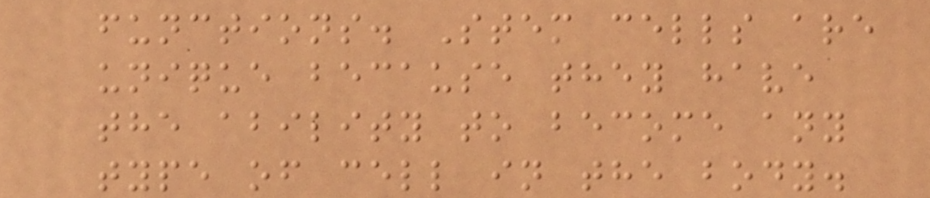functions. Stem cells are
unique because they have
the ability to become any
type of cell in the body.
